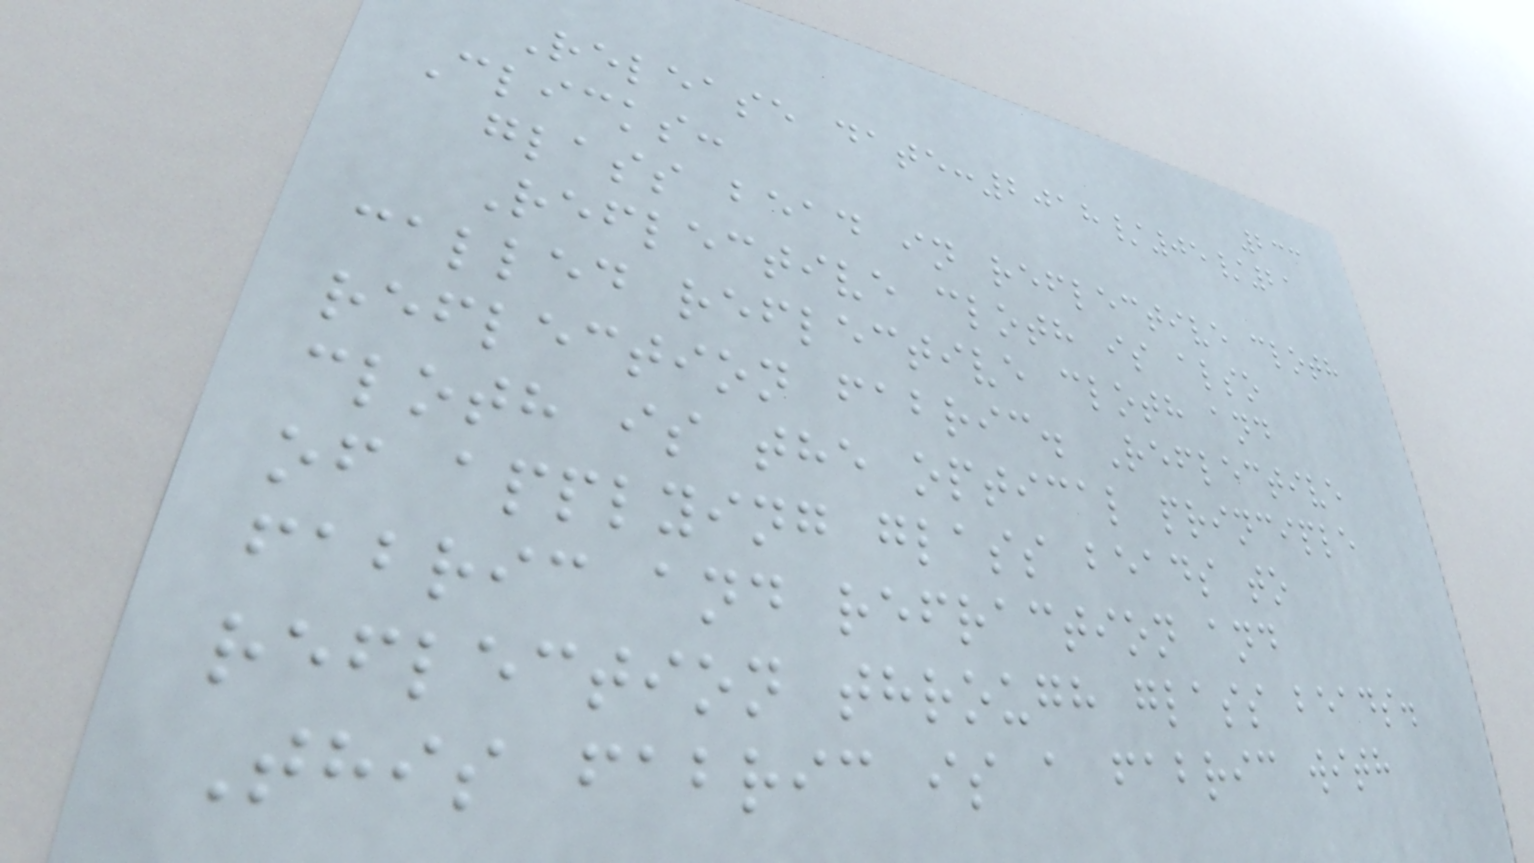233
Release date:2018/05/21
Clicks:
glass bead in reflective cloth
Reflective cloth is also
called reflective cloth and
reflection fabric. Reflective
cloth is the optical principle
of applying glass beads to
fabric and refraction and
reflection through glass beads.
This fabric is a fabric with
